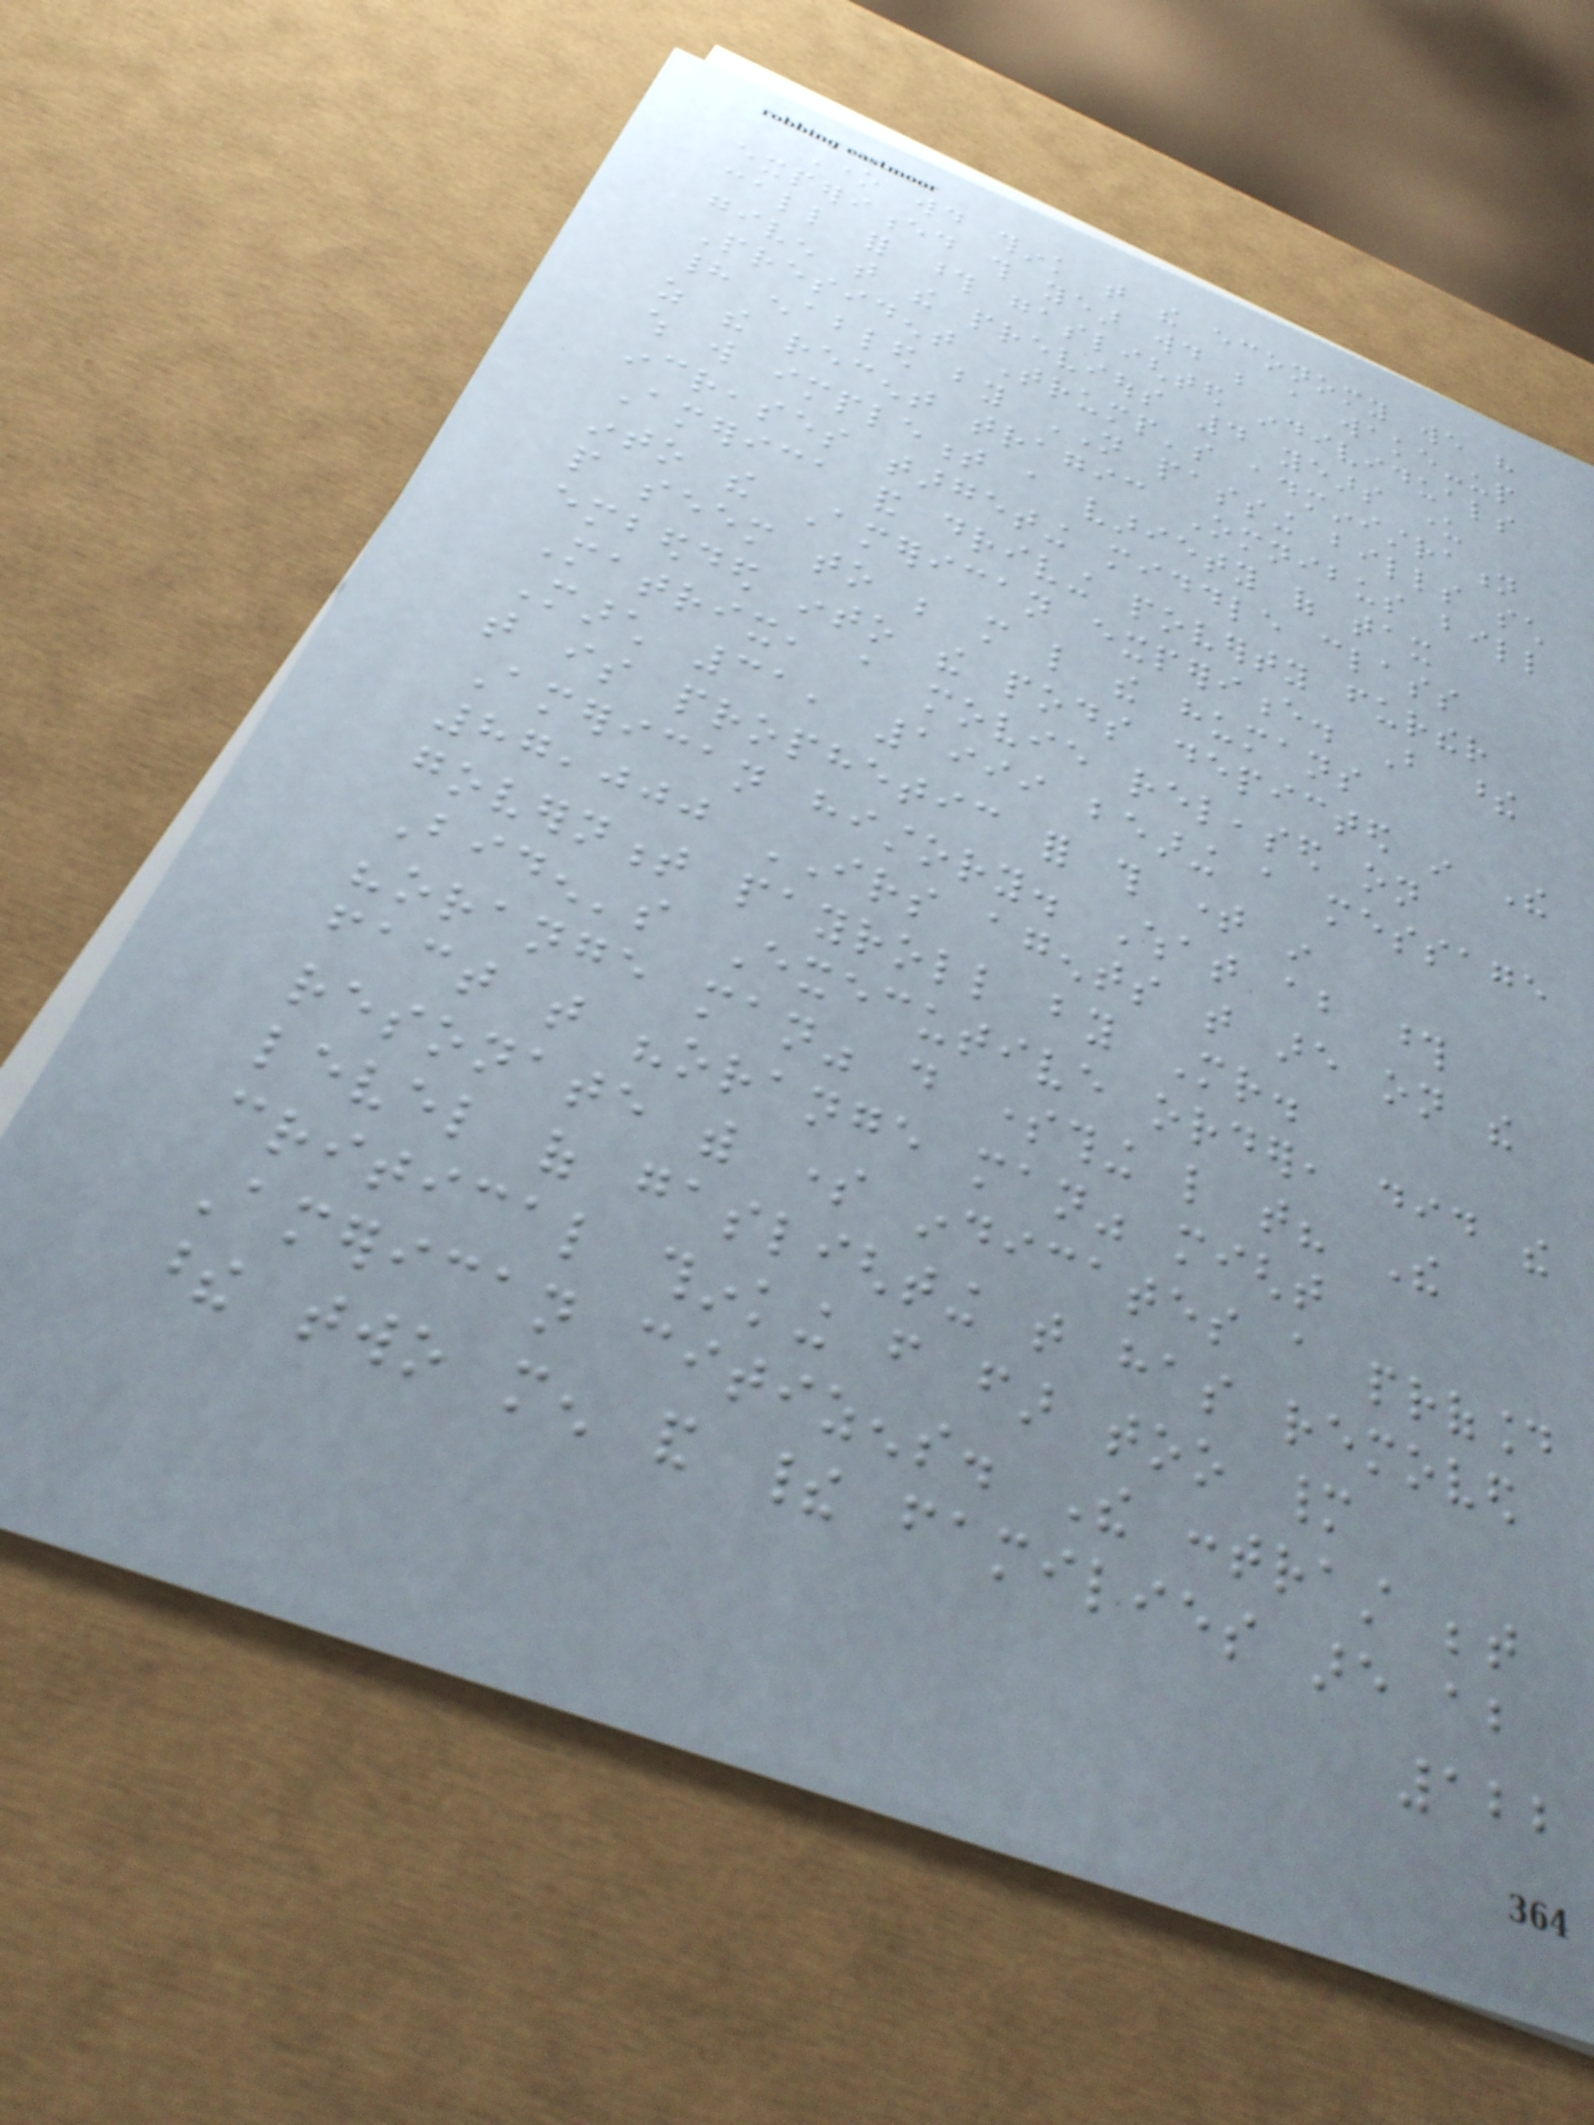One would think that the economy we have
experienced this year would be a wake-up
call for those gaslighted individuals
given that the previous 4 years under
President Trump's administration
had enabled by NOT passing bills such
as the recent tragic Omnibus bill
which will implement a variety of tax
increases targeting middle class
America and driving poverty further
into the American experience. But these
people seem to be more like the humans
embedded into the pods depicted in The
Matrix, a movie released on
March 31, 1999 bearing a message
that is prophetic for this time in
American history. What about those
87,000 IRS agents that are on the
government payroll by Mr.
Biden's Executive order, did the
"orange man" do something like that? The
fact that "orange man" might
resonate with some indicates a profound
level of gaslighting that has removed
critical thinking from far too many
American citizens. The contrast between
these two men and their families are about
122
